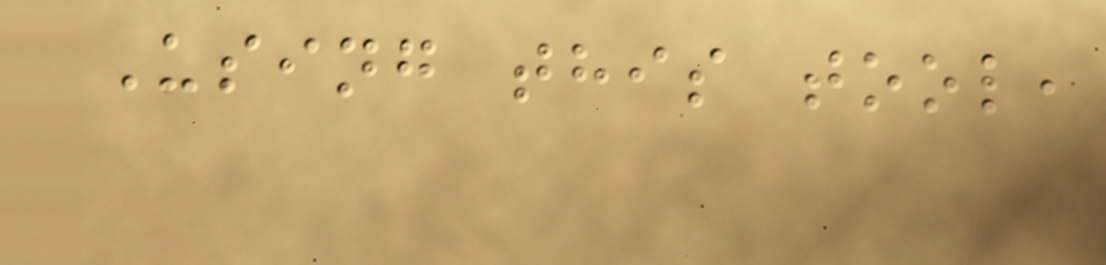Using this tool,
